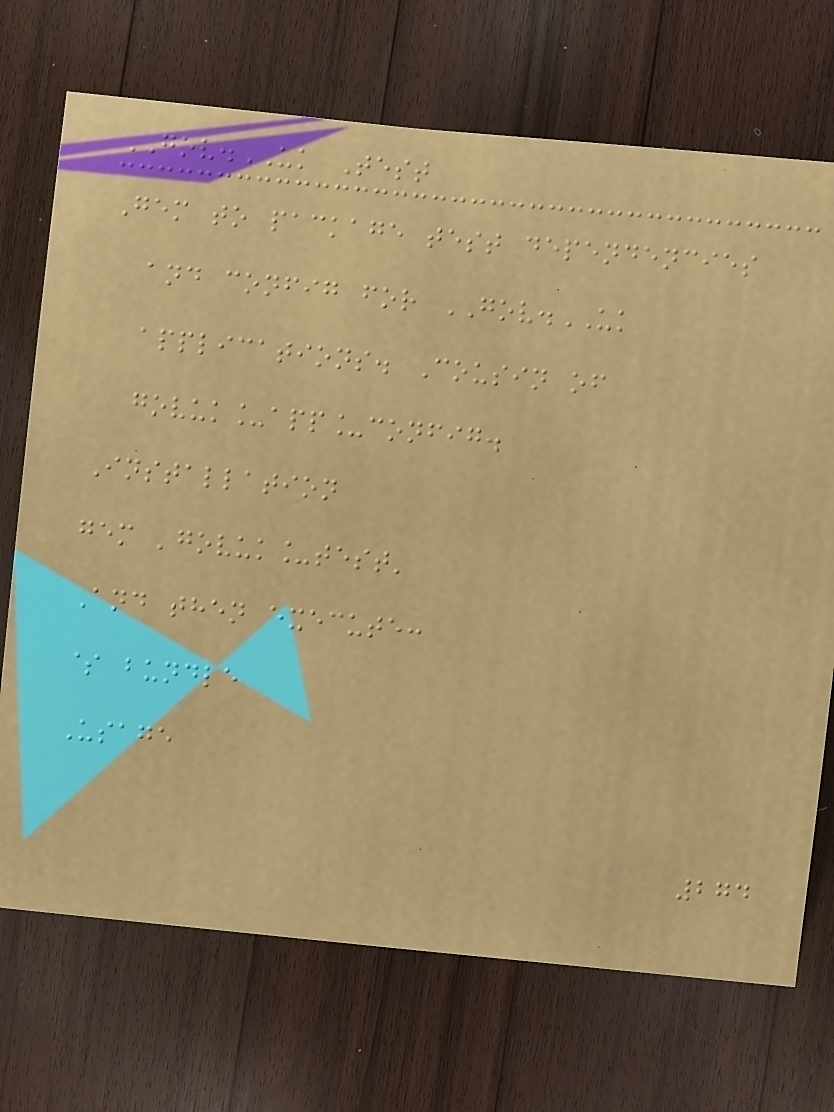GOV.UK Test
Gem to package test dependencies
and config for GOV.UK
applications. Cousin of
govuk_app_config.
Installation
gem 'govuk_test'
And then execute:
$ bundle
Usage
274
